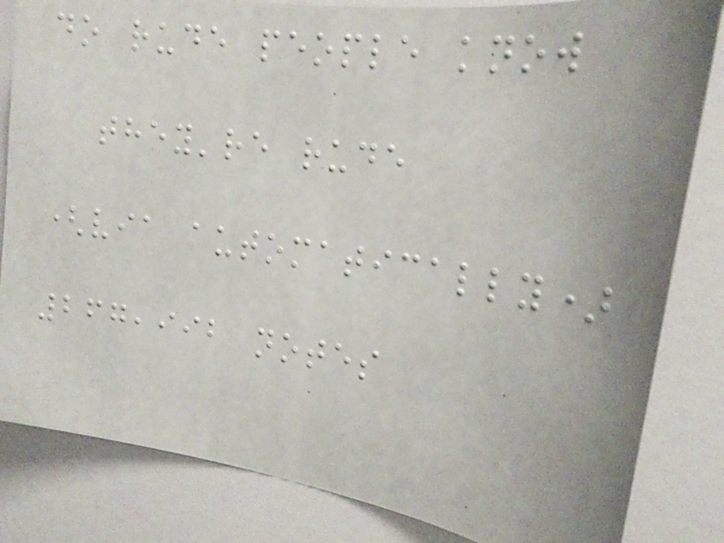do rude people know
they're rude
(via automatically)
267,992 notes
